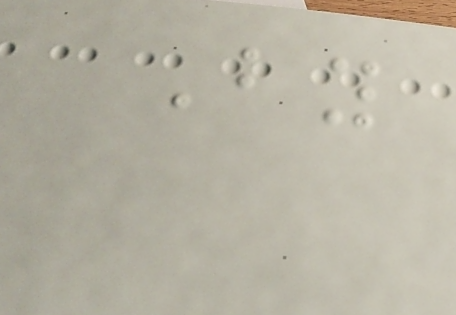By
